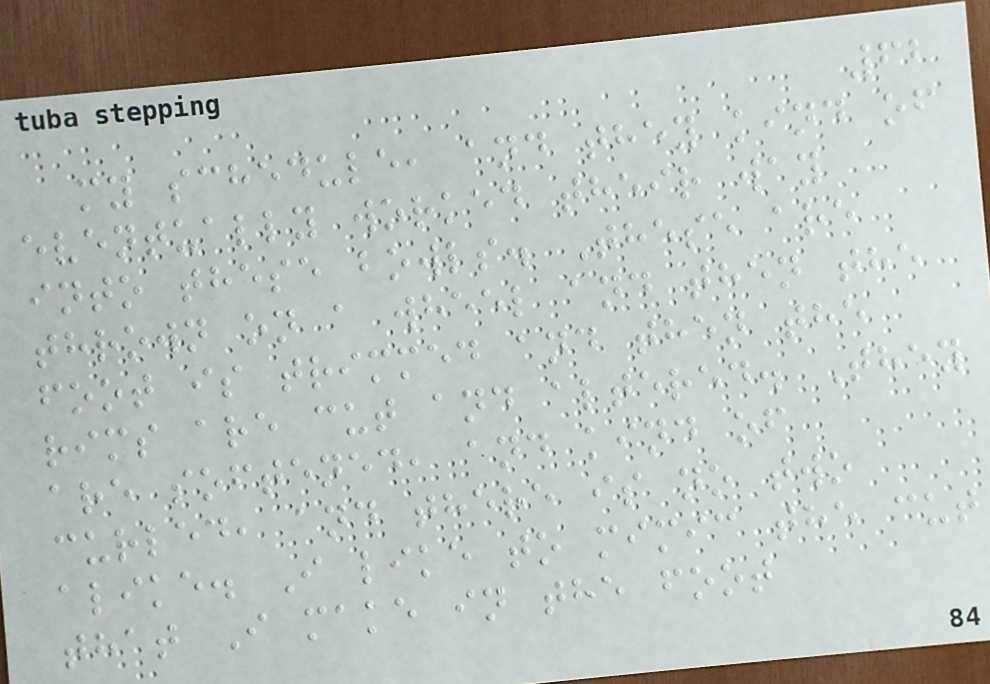62
my schedule, and they kind of
eventually worked their way
into these bowls. These are
thrown on a wheel and then the
foot is trimmed and then the
rims are cut and altered. They
are softened, and kind of
curled, and there is no two
alike. I like to mimic the cut
that I make in the foot
